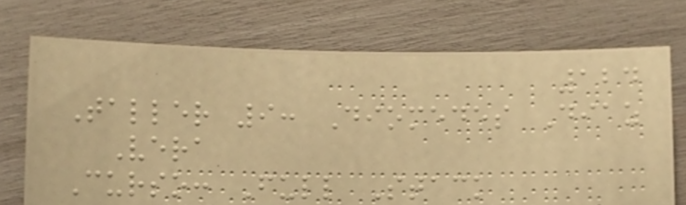124
Taller 9: Diomedes Diaz
Vera
Curso: Full Stack
